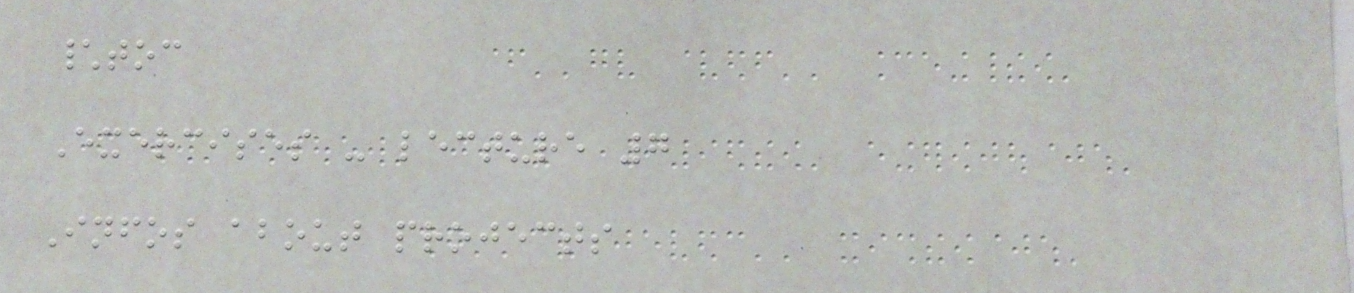\toc
Exercises - lecture 7
Infos about projects
